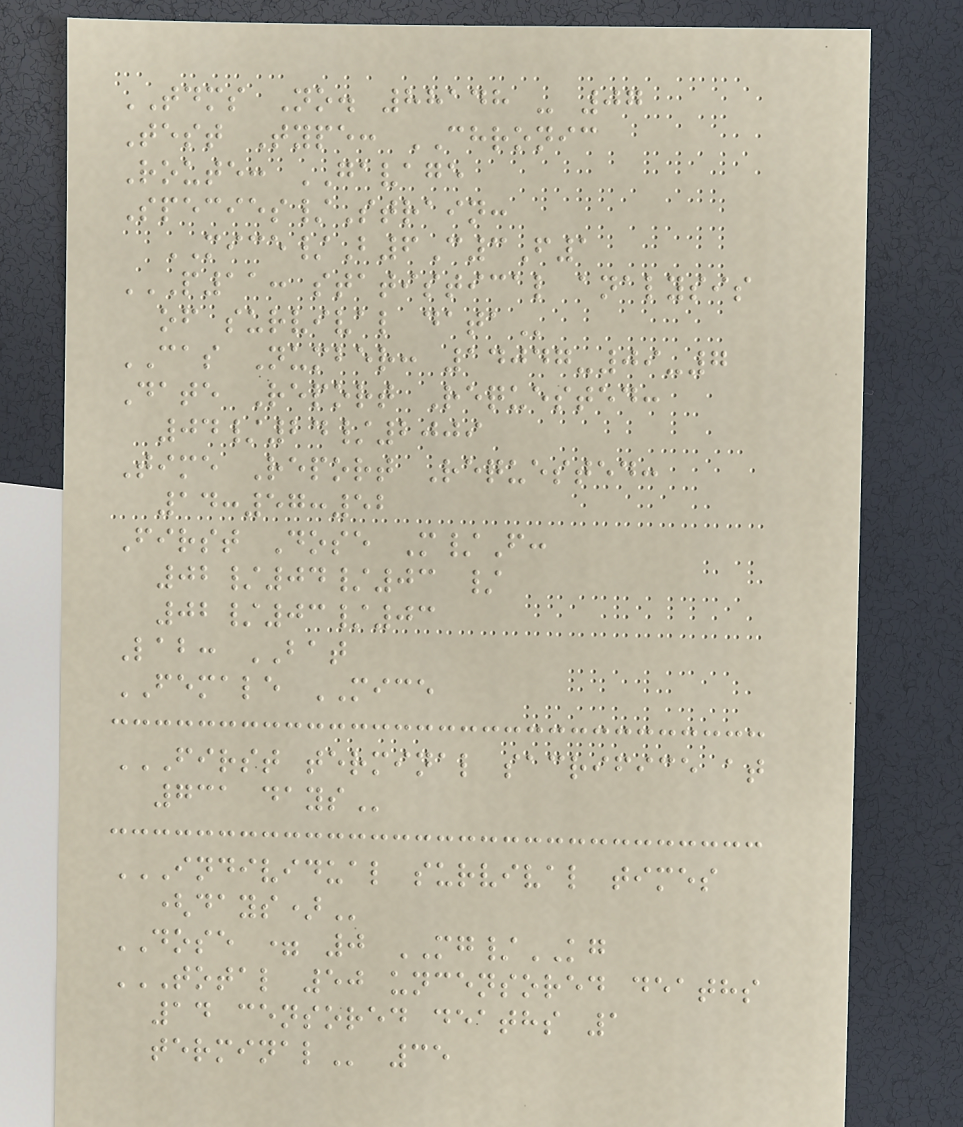TDMS No. 88148 - 07
Test Type: CHRONIC
Route: GAVAGE
Species/Strain:
MICE/B6C3F1
P11: STATISTICAL ANALYSIS
OF SURVIVAL DATA
CAS Number: 14047-09-7
Date Report Requested:
04/24/2009
Time Report Requested:
14:57:52
First Dose M/F:
02/04/03 /
02/03/03
Lab: BAT
FEMALE MICE
FIRST TERMINAL SACRIFICE AT
731 DAYS
INDIVIDUAL SURVIVAL TIMES
(DAYS)
DOSE = 0 MG/KG
TOTAL 50 UNCENSORED DEATHS
14 CENSORED DEATHS 1
TERMINAL 35
